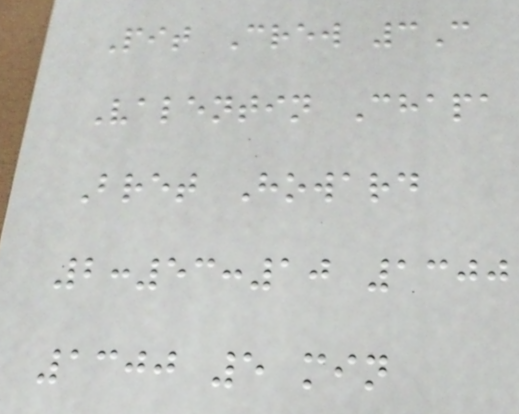Pit Crew 3C
Valentin Chapa
Bret Howard
2:53:10 1300
1300 5 min
